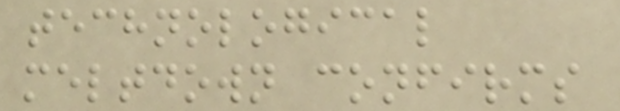technological
meltdown confirms
